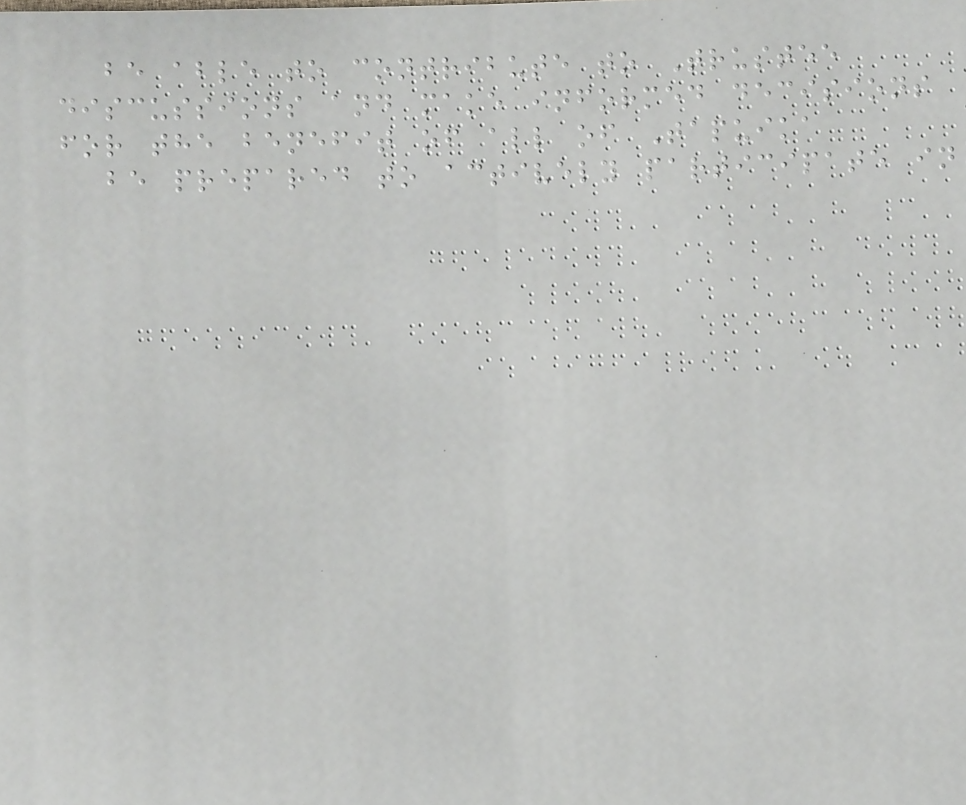be able to contribute to Trustee
discussions and make informed decisions
for the benefit of all of Tapuika
be prepared to actively participate in
